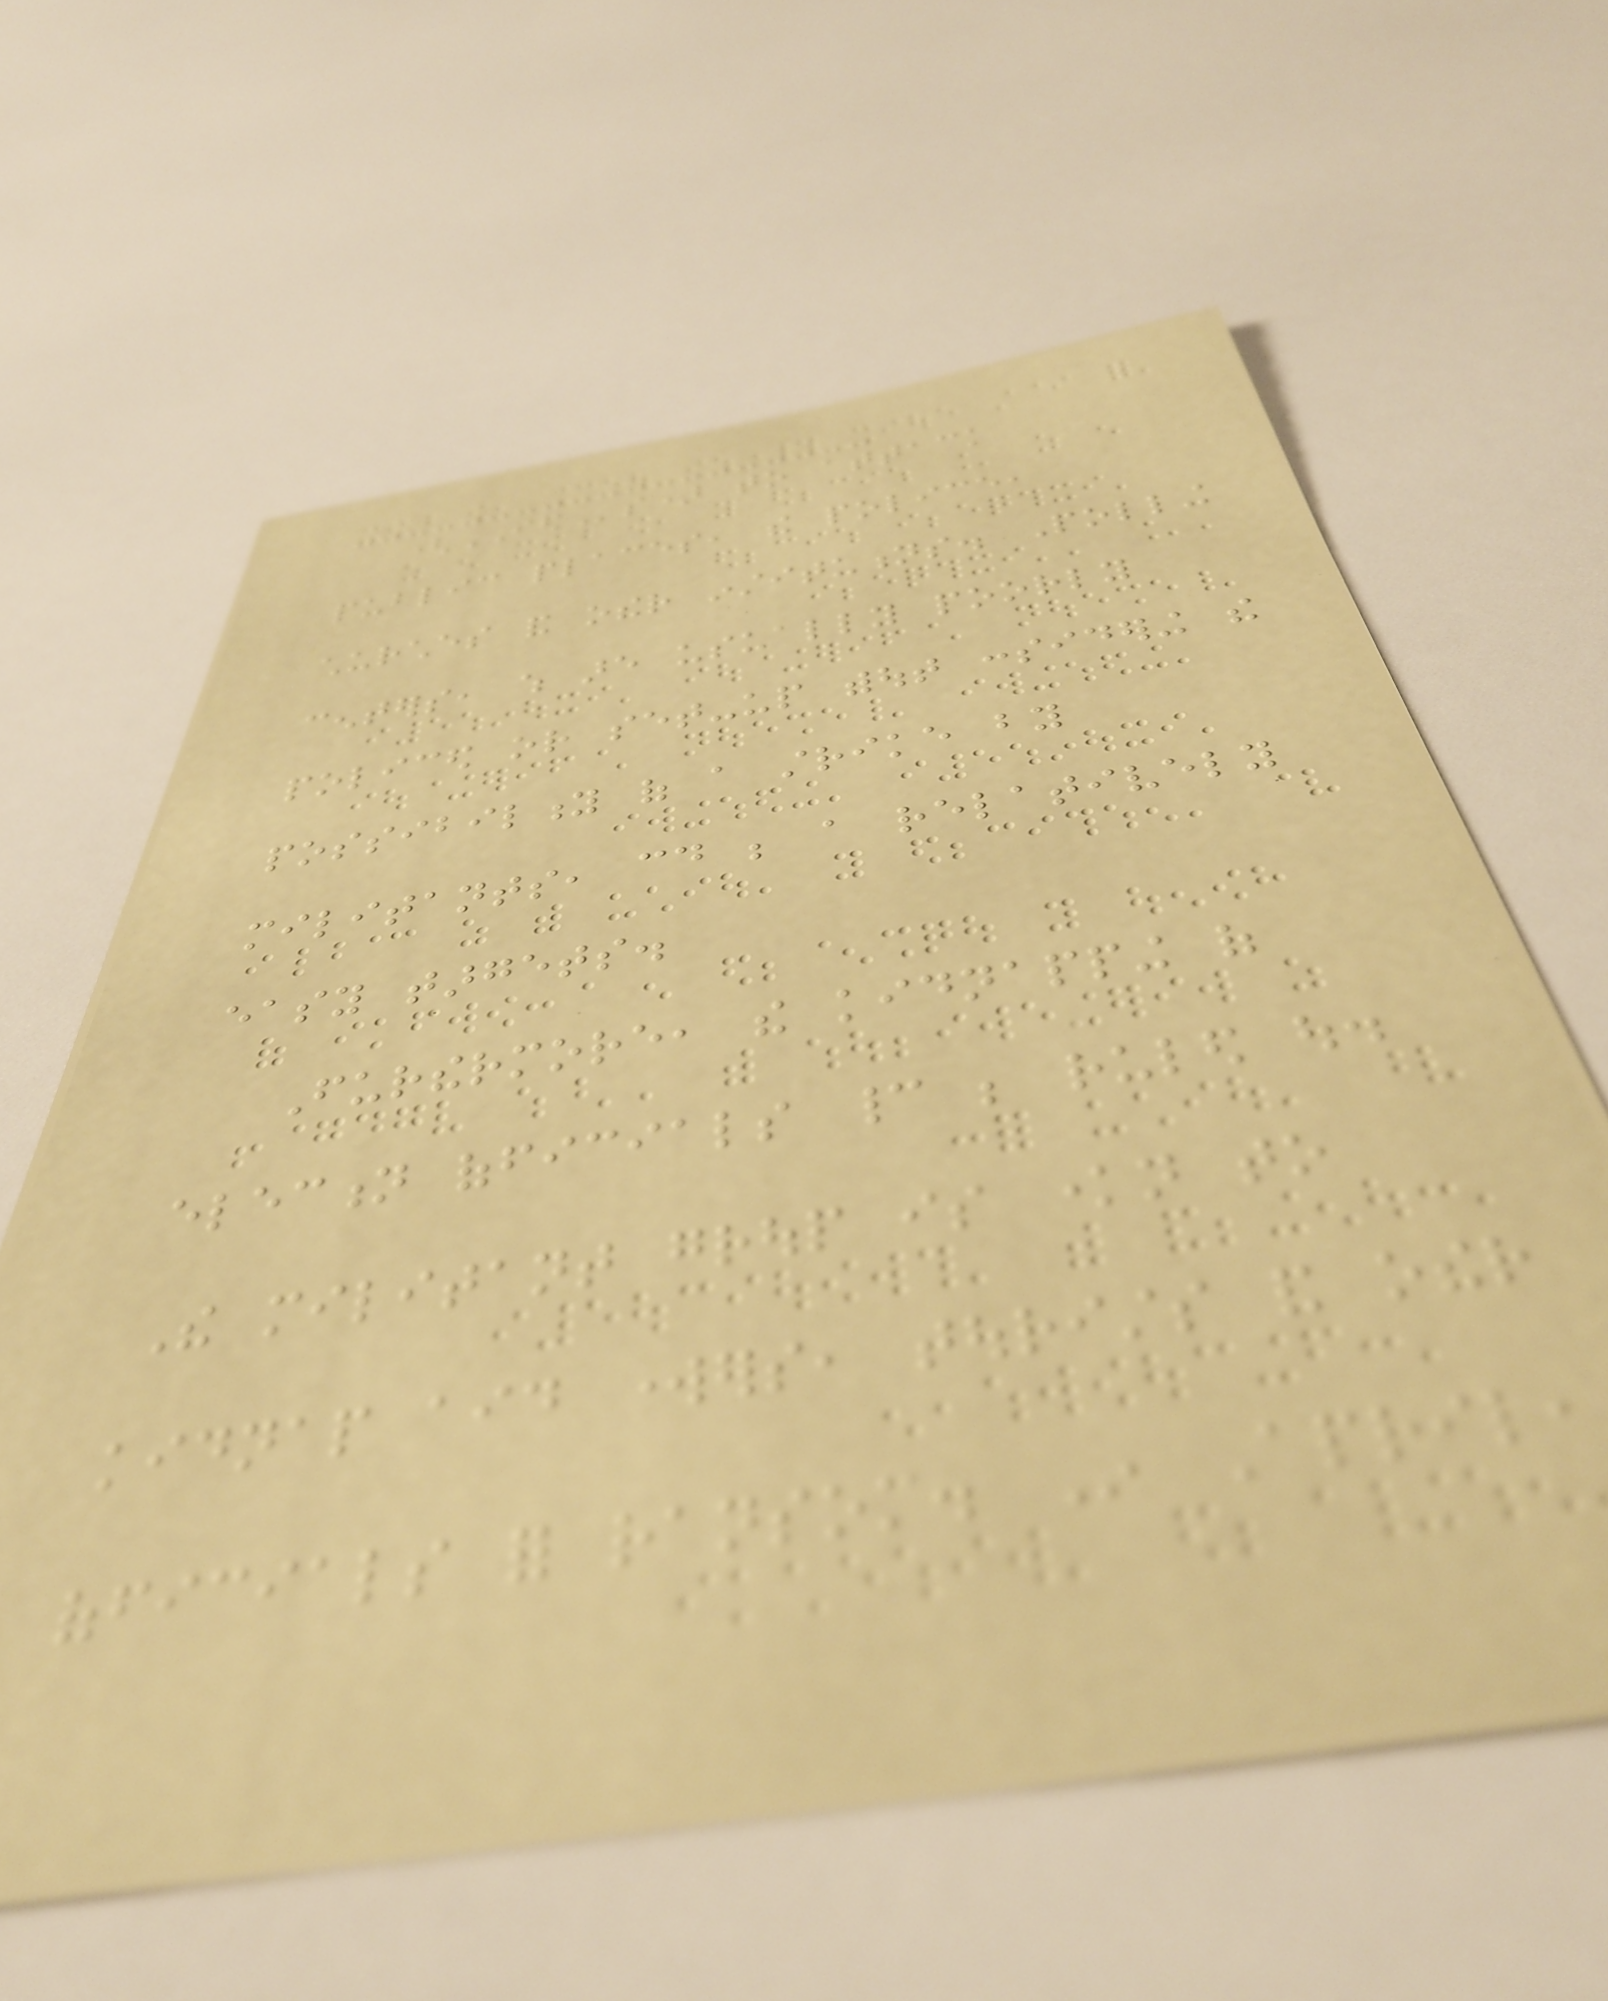(IEDs) to attack
public places, the police,
churches and other institutions. Polling
centers, which are usually poorly
policed or set-up without considering the
possibility of a strike by
militants, could be a relatively
easy targets.
Furthermore, the kidnapping of
election officials cannot be ruled out.
The militant group is known to
kidnap aid workers, tourists and other
officials for ransom. In April,
